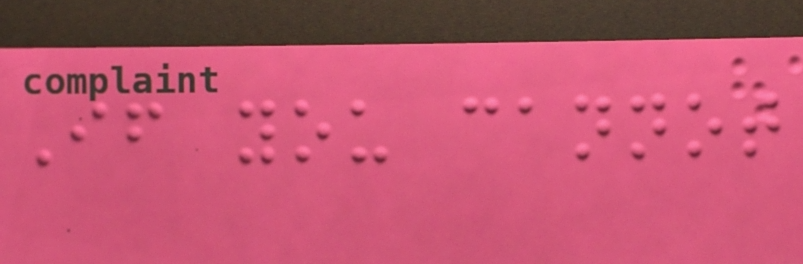If you cannot
